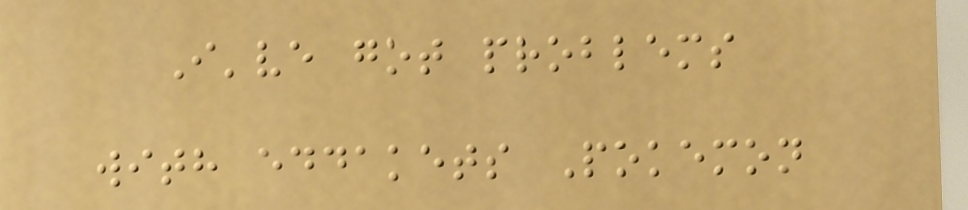I've got problems
with eddakets Pokemon
